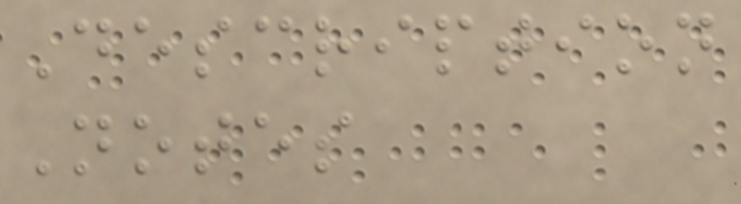Description
Notes
